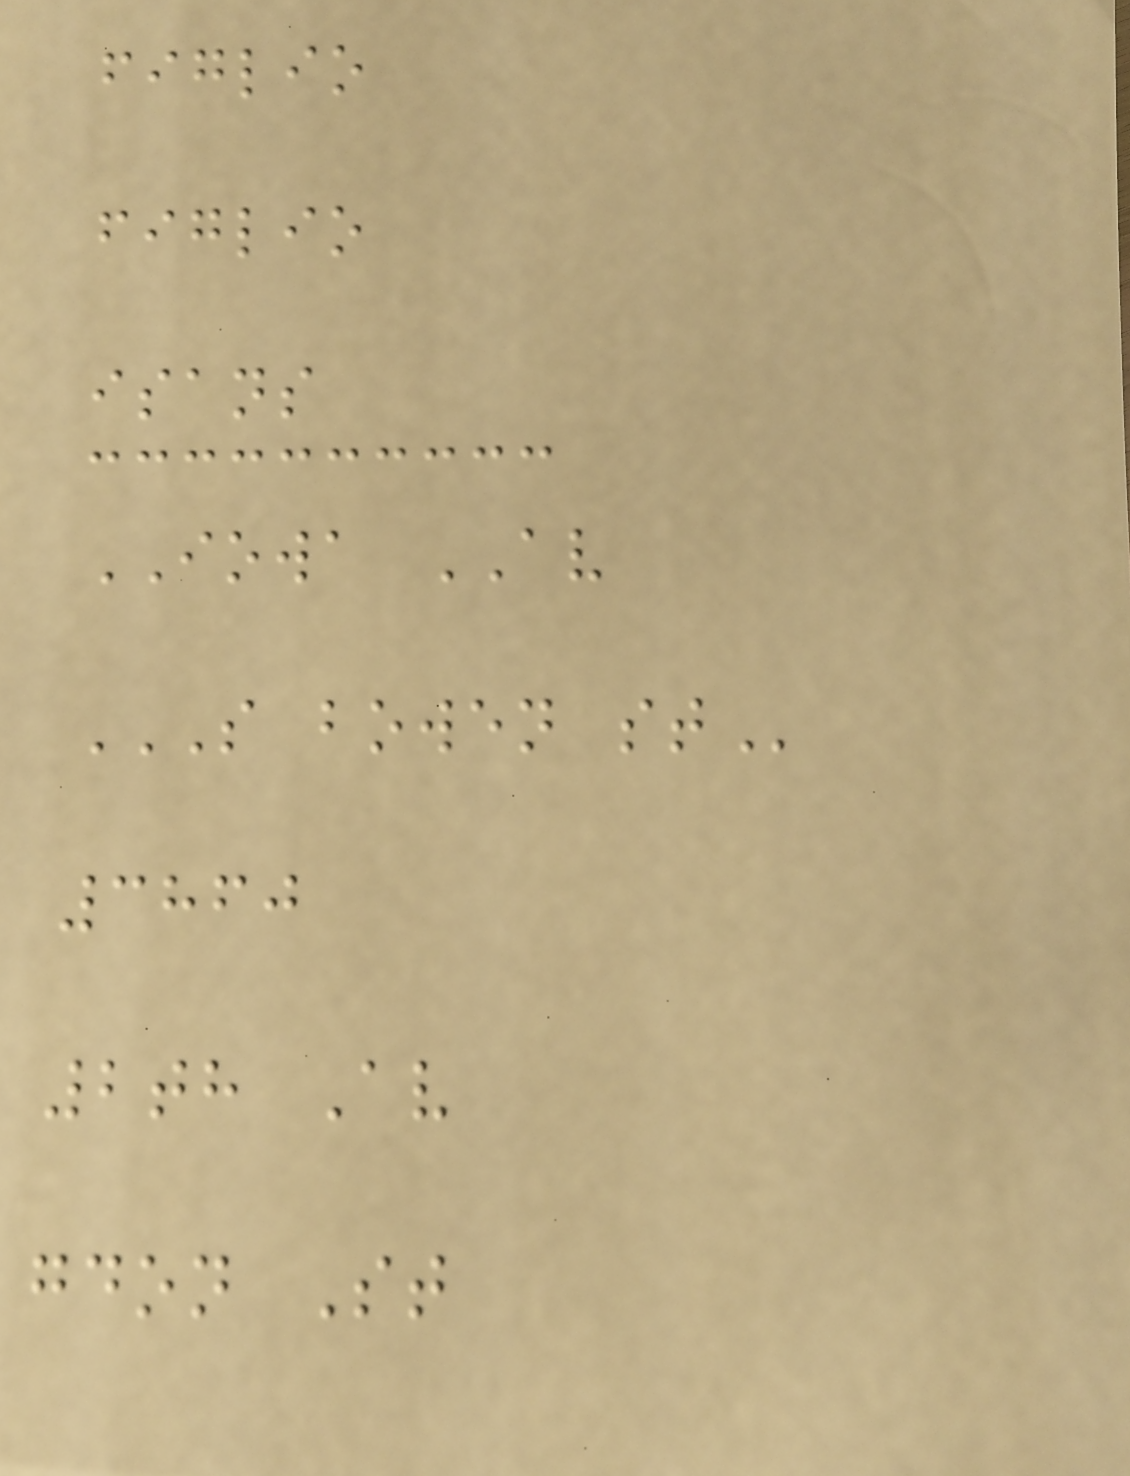figlio
figlio
isans
IOWA AV
S BOWEN ST
3860
2th Av
gdon St
